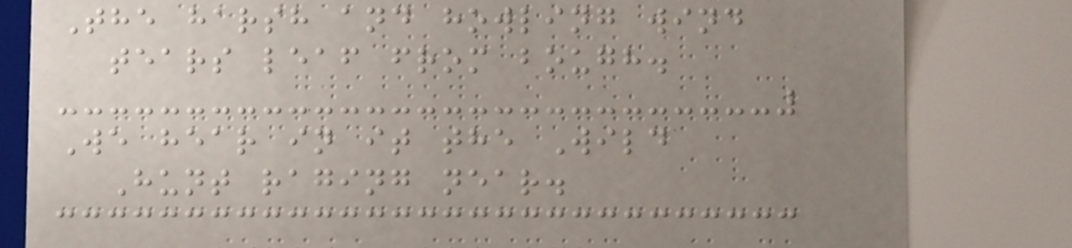The harsh and howling wind
tears leaf from bough.
We hear in it the Wild
Hunt raging near.
